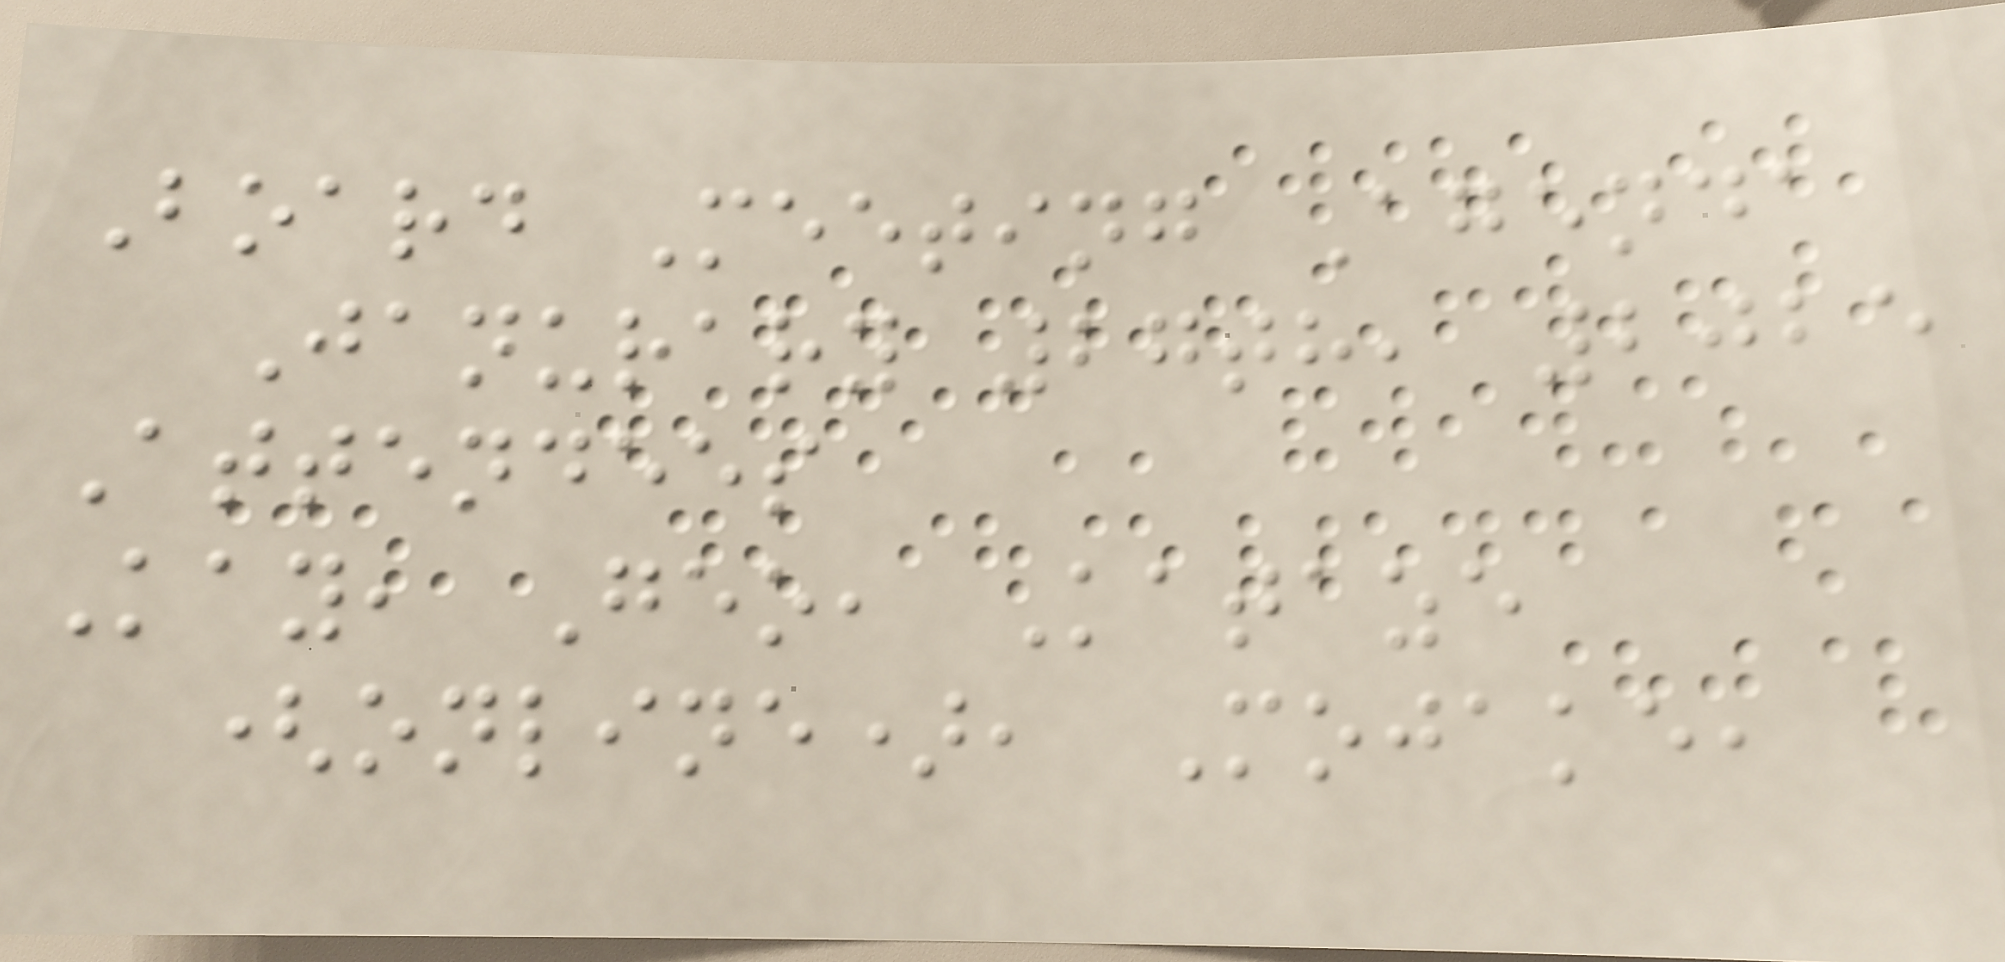Board Meeting Agenda
Janurary 27th, 2025
Attendees
Kay, Geo, Kataze
(online), Mojake,
